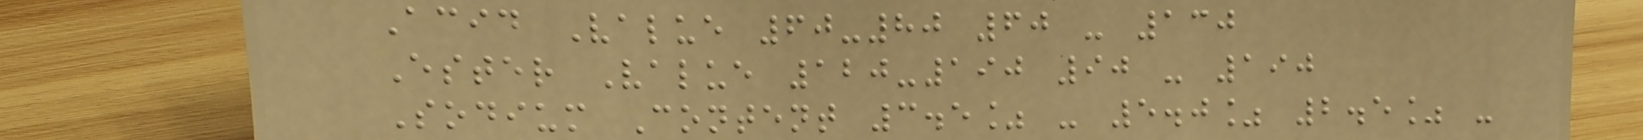Acid Value 60-80 60 - 130
Ester Value 120-190 90 - 190
Sodium Content 3.5% - 5.0% 2.5% -
